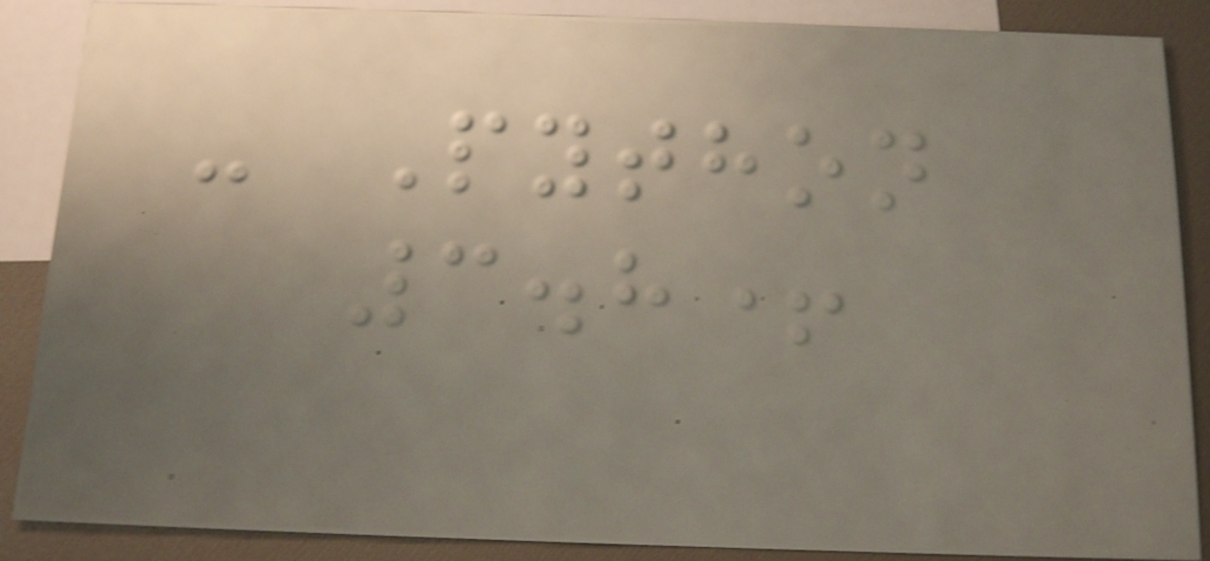- Python
3.8+
